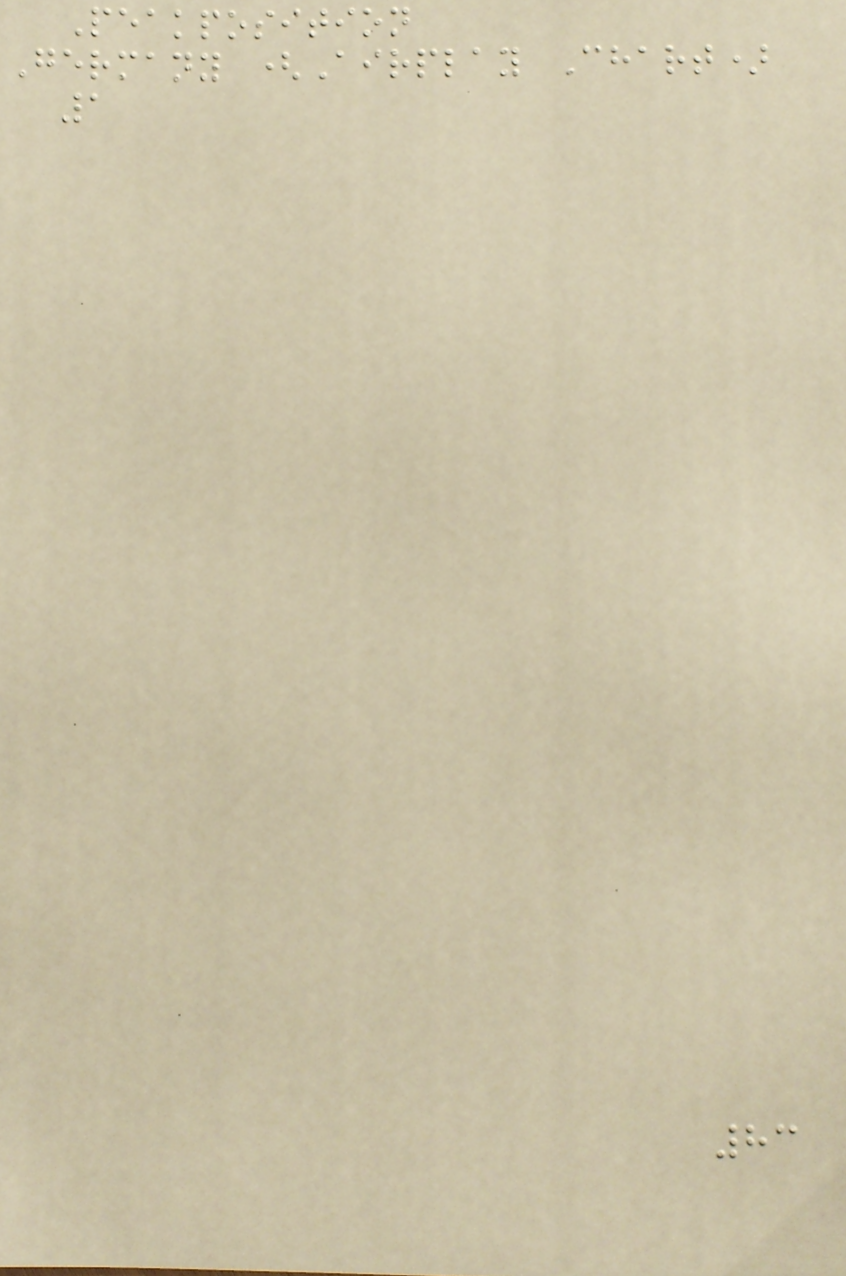Peakposition
Germany (Airplay Chart)
1
83
